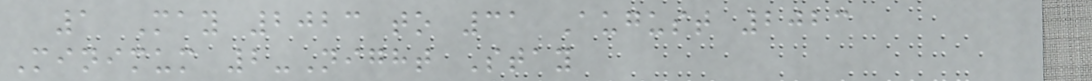1 May 2023 to 31 August 2023
Minimum 2-Night Stay
